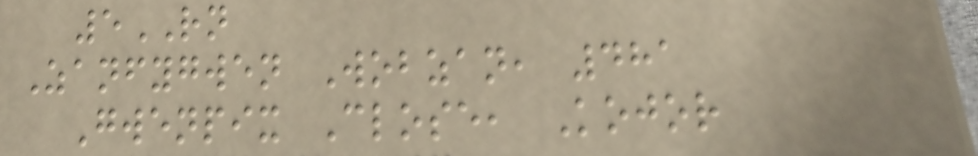5RN
Zanfygwen Wobzan, 481
Gwenpix Close, Kojor
